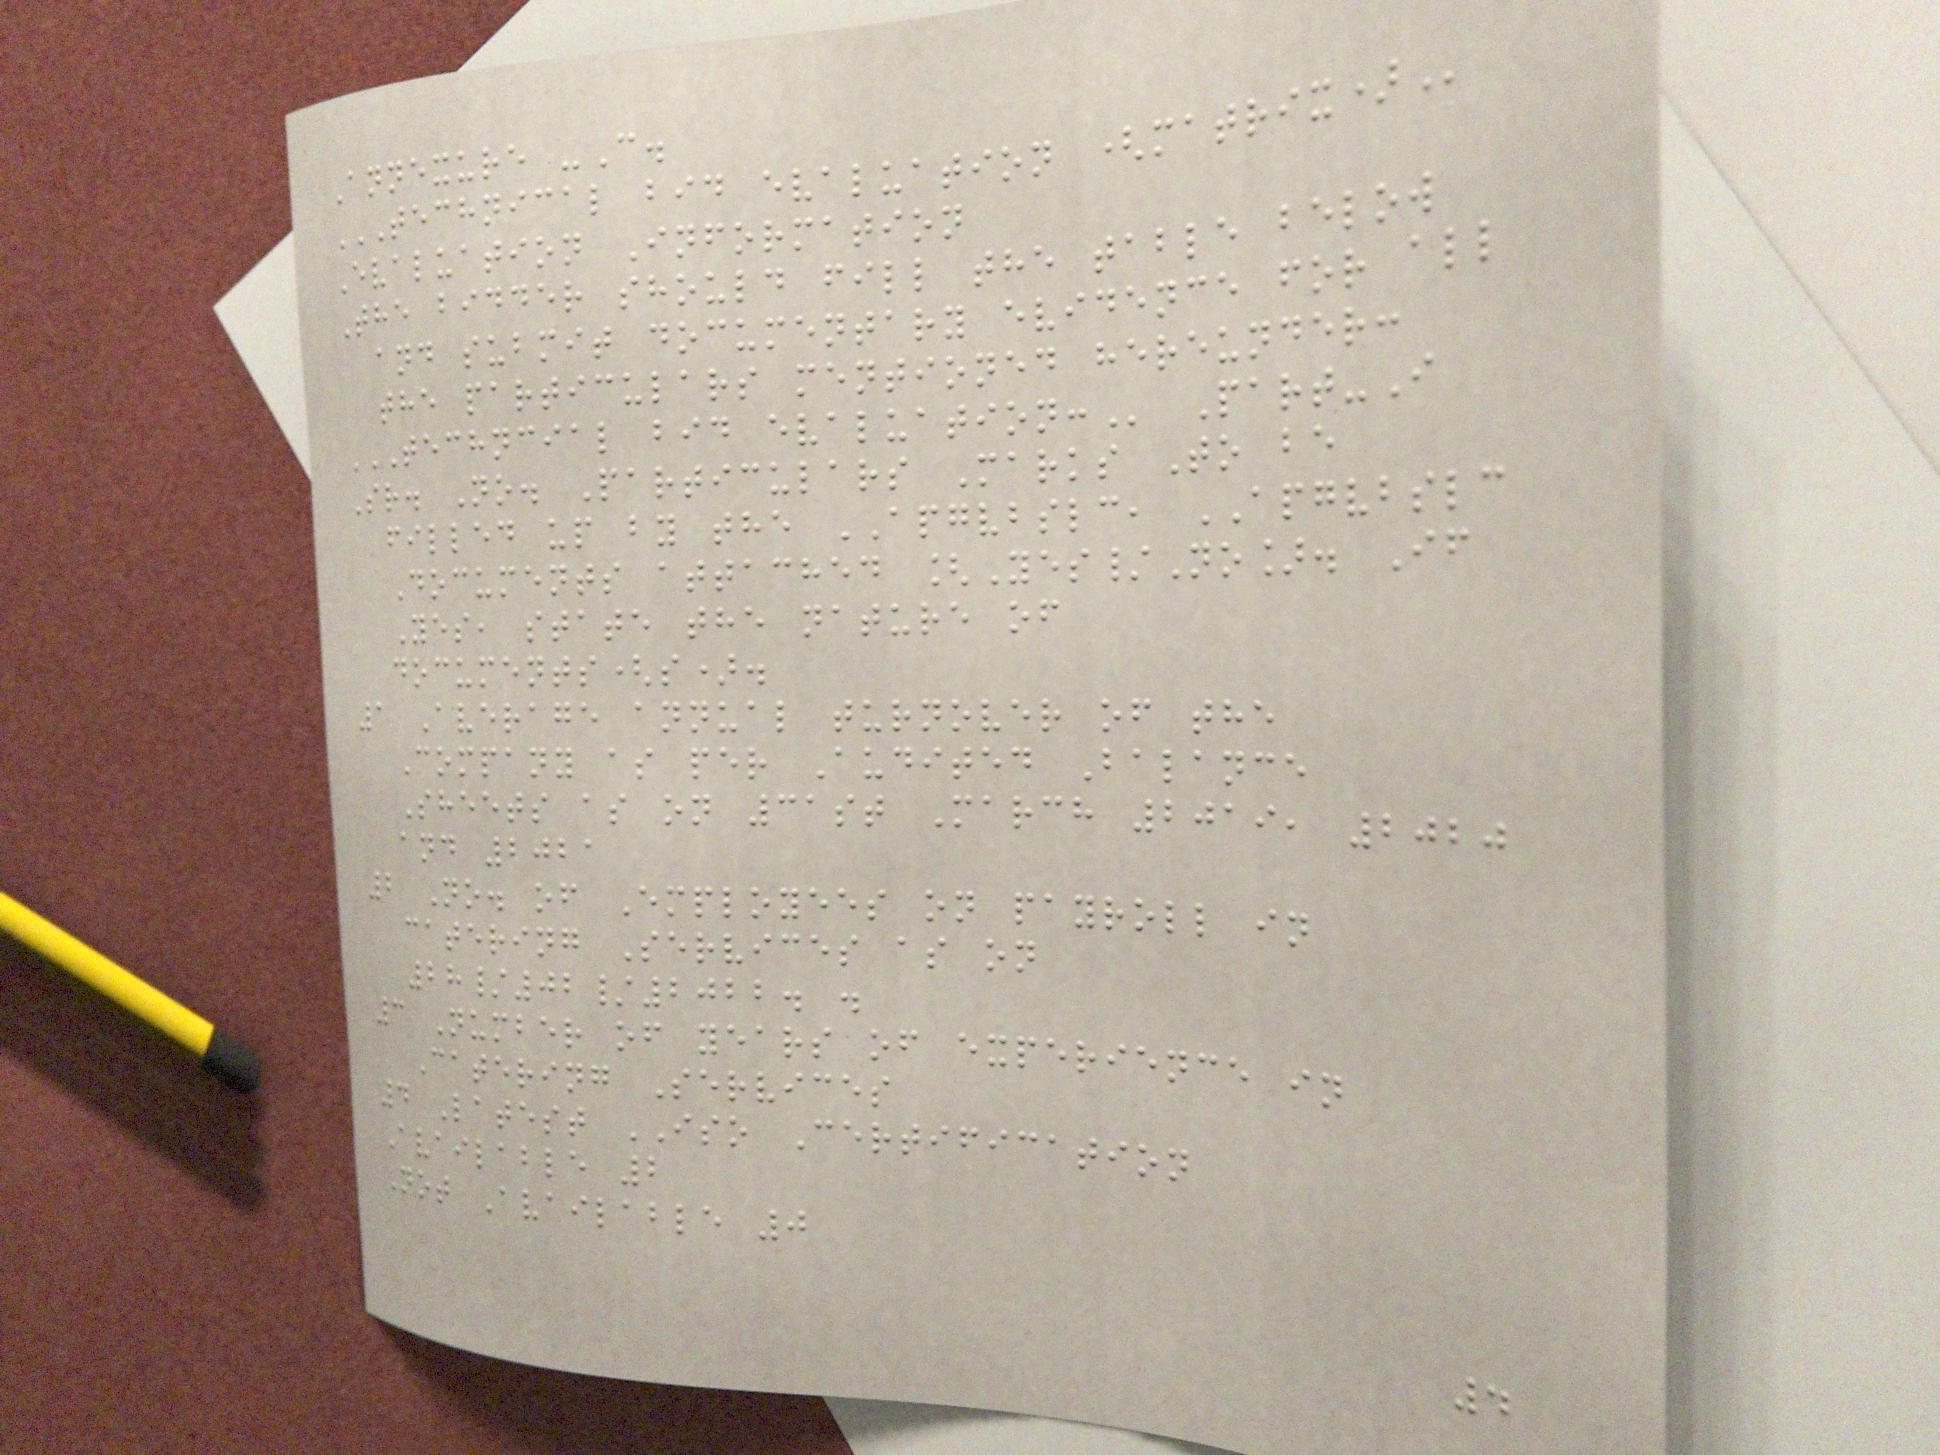Annexure -C.
TECHNICAL BID EVALUATION (MATRIX)
Evaluation Information
The bidder should fill the table below
and submit documentary evidence for all
the particulars mentioned hereunder:
TECHNCIAL BID EVALUATION: Part-I
Sr. No. Particulars Marks To be
filled up by the APGVBSLC, APGVBSLC
Documents attached [Yes/No]. If
Yes, state the nature of
documents(s).
1 Average annual turnover of the
Company as per Audited Balance
Sheets as on 31st March 2019, 2020
and 2021
2 No. of Employees on payroll in
catering Services as on
28/02/2022. .
3 Number of years of experience in
Catering Services
4 Latest ISO Certification
Available 2
Not Available 0
4
